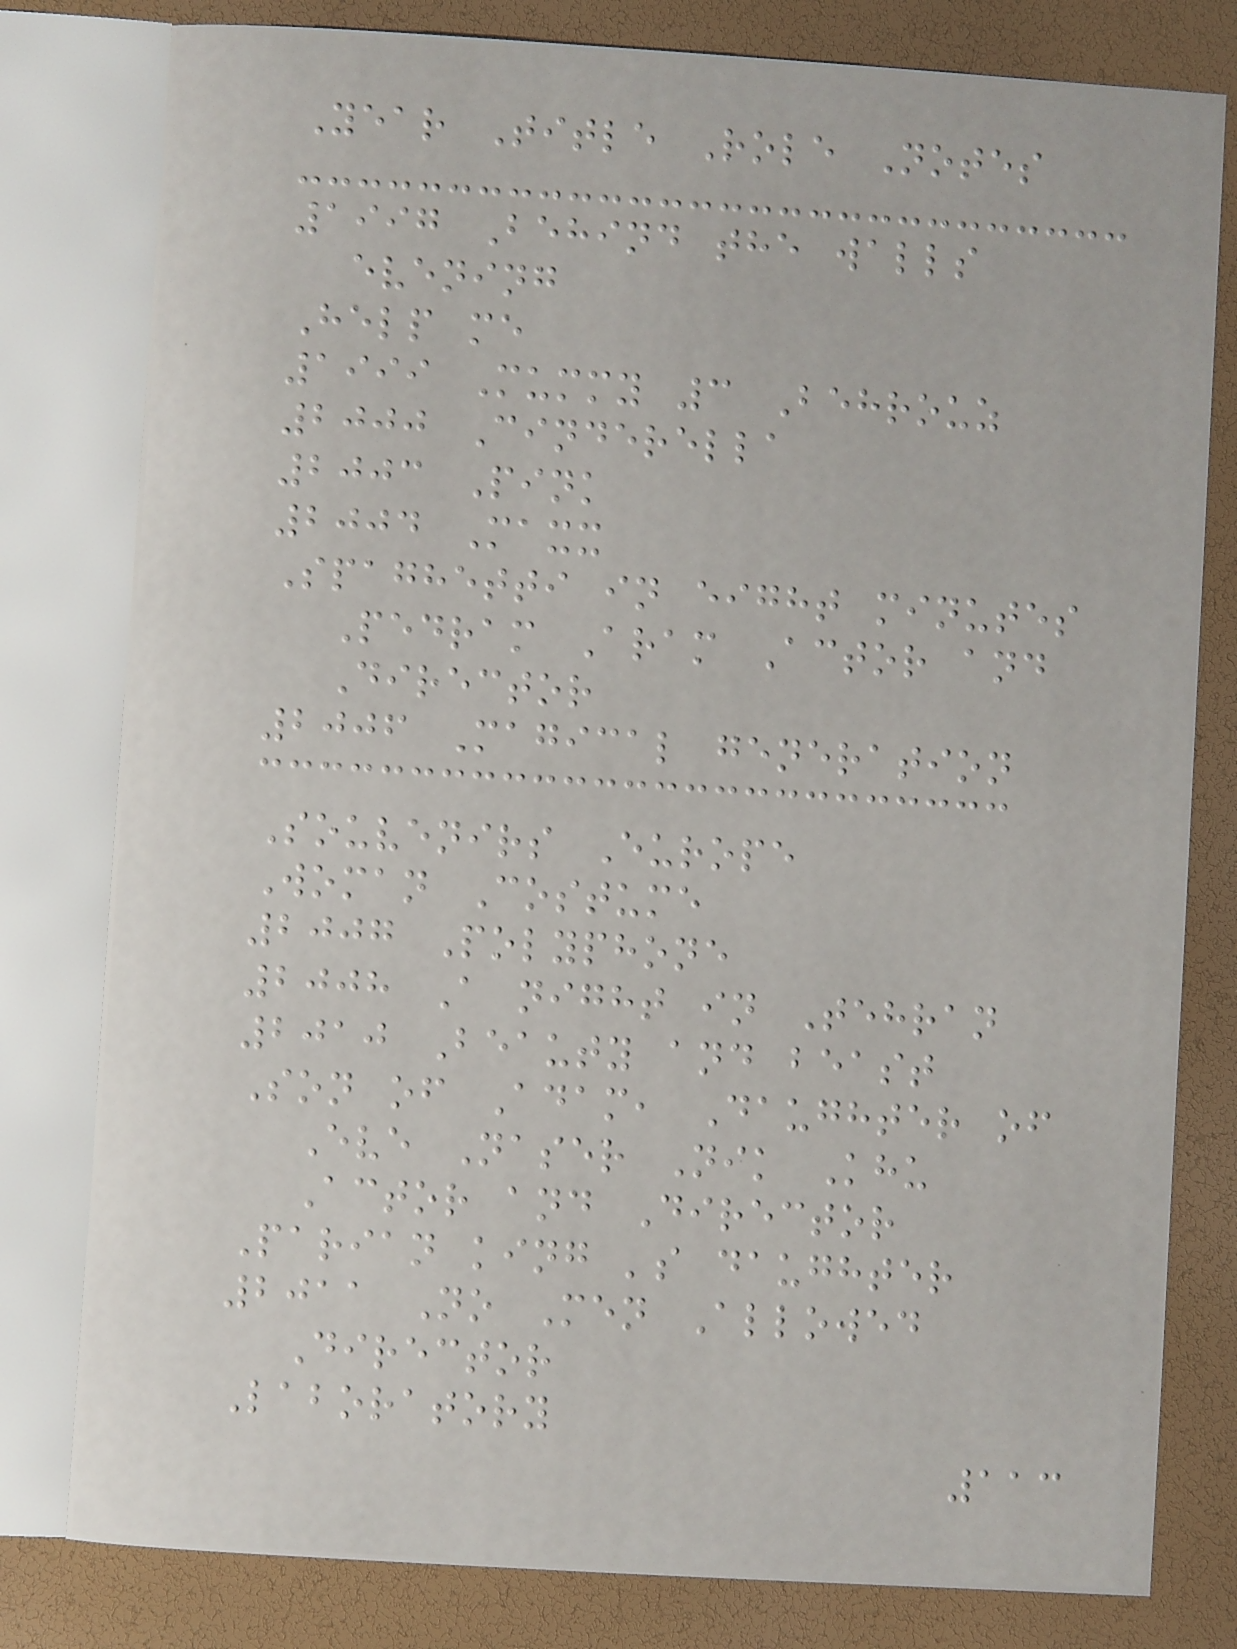Year Title Role Notes
1997 Behind the walls
evening
Help me
1999 Mummy 3 Behrouz
2000 Cinderella
2003 Pink
2004 Maxx
Spaghetti in eight minutes
Pedram Aram Actor and
Director
2006 Magical generation
Souvenirs Europe
Woman Costume
2007 Polyphone
2008 A night in Tehran
2010 Beauty and beast
Son of Adam, Daughter of
Eve Naser Nik Khu
Actor and Director
Parian king 's daughter
2011 No Men Allowed
Director
Laboratory
113
